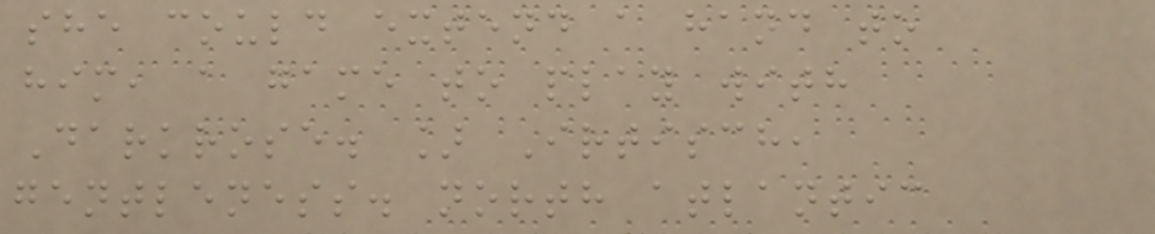she could extend a hand to
him, a game to play with
Darkrose. ] Irtisch,
gentleness. north atlantic
